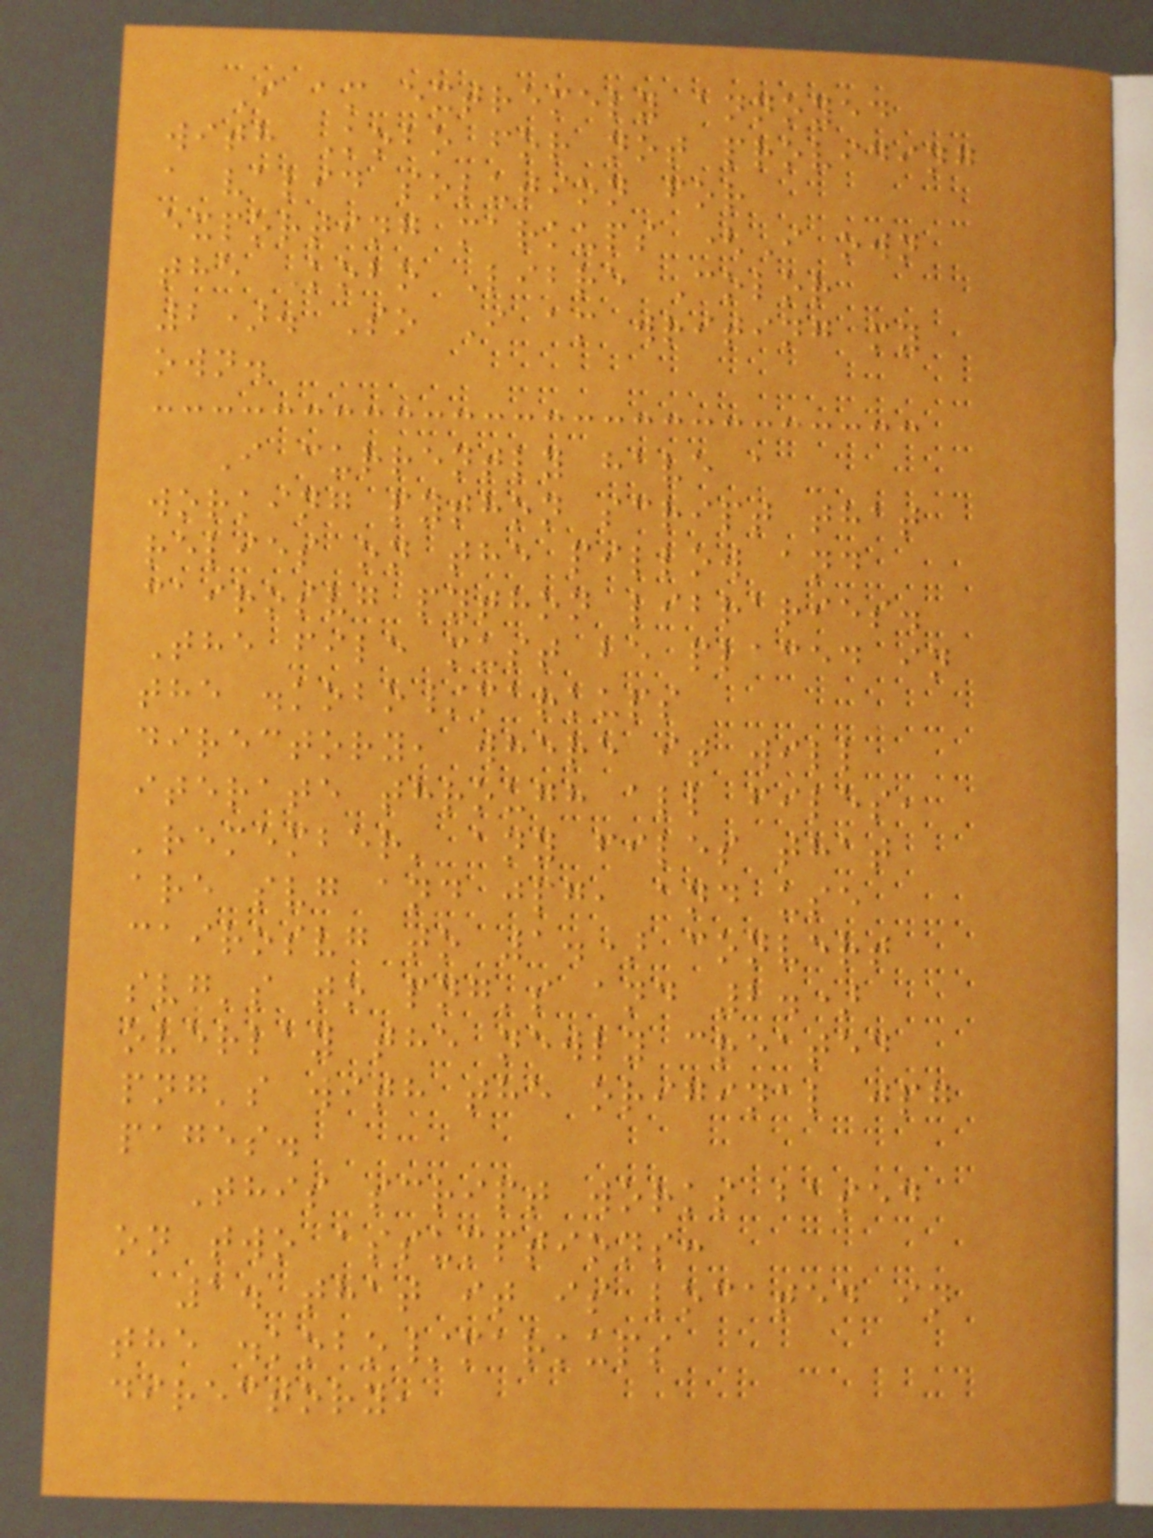I am extremely annoyed
with Kobo for not providing
a valid solution for
exporting markups (I own
the Kobo Libre Color
2). So I am writing my
own.
I currently have a
working python script that
relies on the pillow and
cairosvg python libraries.
The file must be placed in
the .kobo/markups
directory, where it will
iterate through all files,
'remember' any files that
are svg and jpg, and use
cairosvg to 1.) convert
svg's to png's and 2.)
overlay the newly created
png's with the original jpg
pages.
This script works based
on two assumptions:
1. that it is located in
the .kobo/markups
directory,
